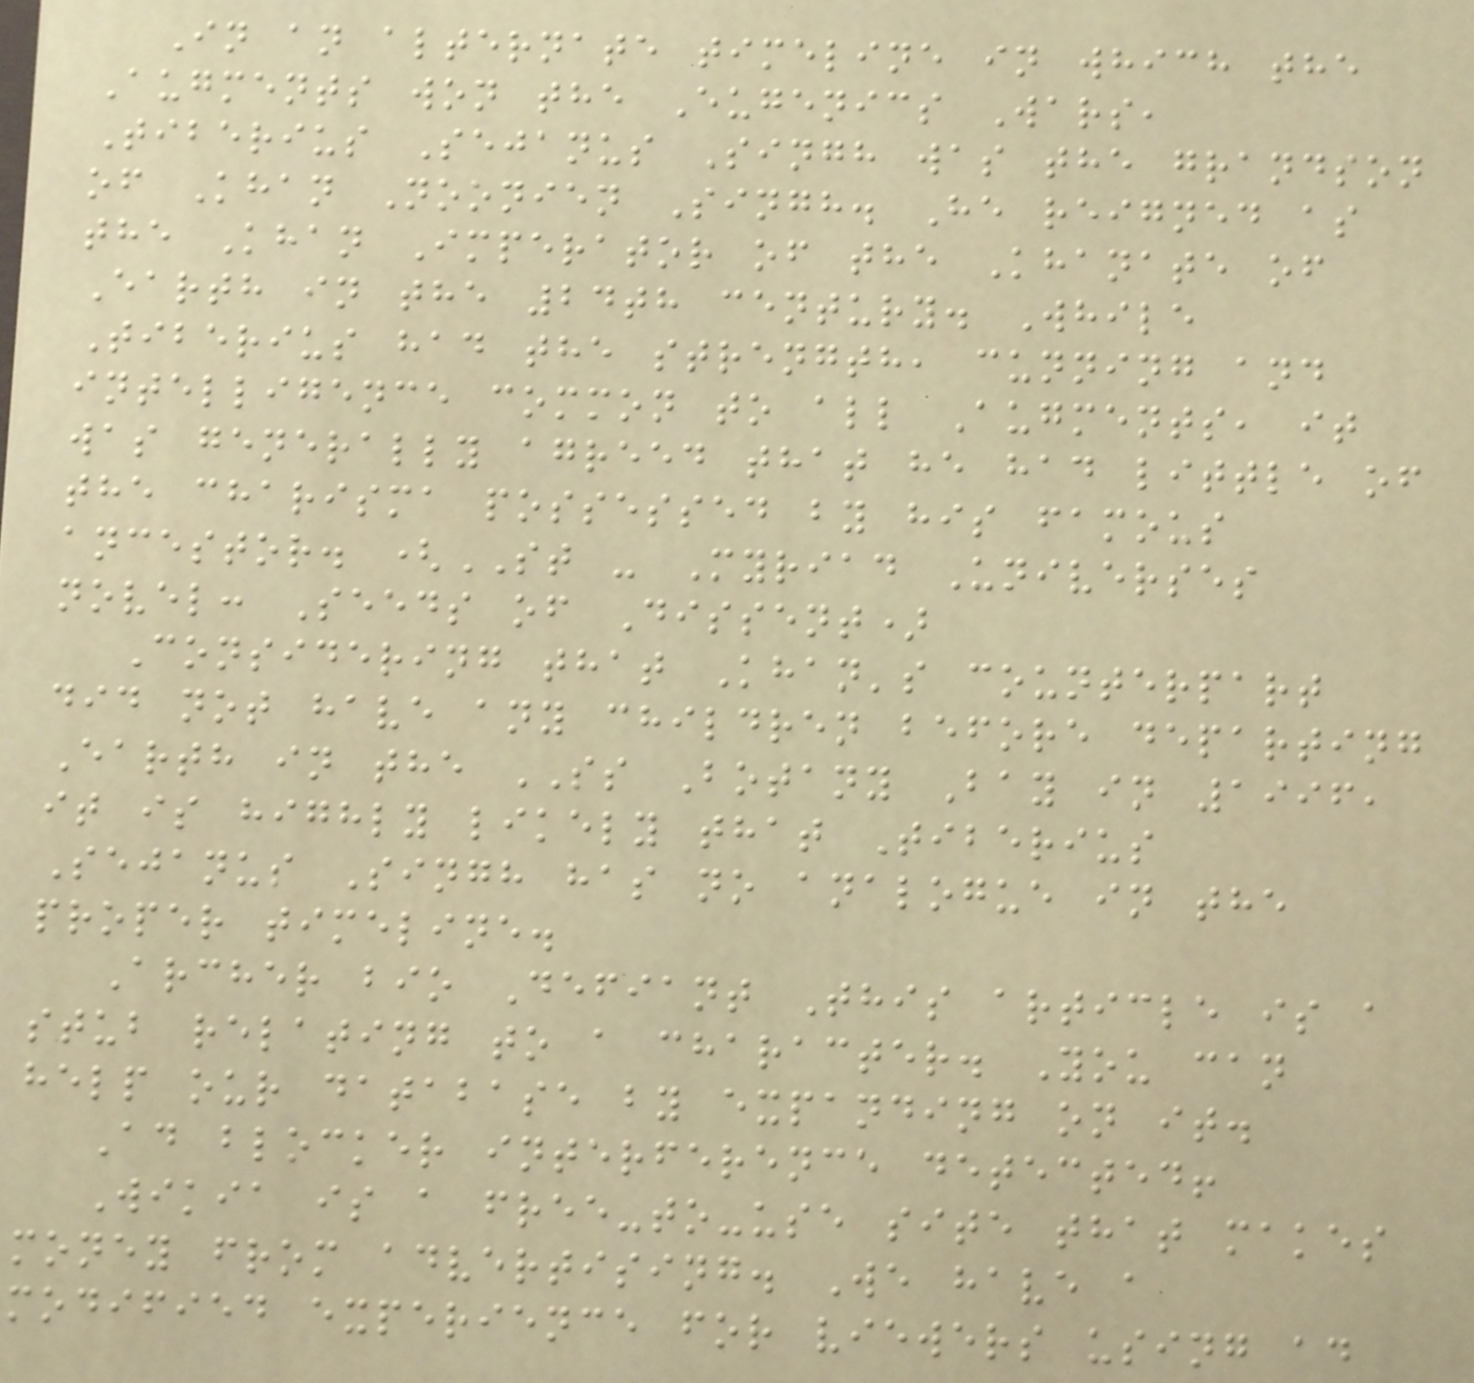In an alternate timeline in which the
Augments won the Eugenics Wars,
Tiberius Sejanus Singh was the grandson
of Khan Noonien Singh. He reigned as
the Khan Imperator of the Khanate of
Earth in the 24th century. While
Tiberius had the strength, cunning and
intelligence common to all Augments, it
was generally agreed that he had little of
the charisma possessed by his famous
ancestor. (ST - Myriad Universes
novel: Seeds of Dissent)
Considering that Khan's counterpart
did not have any children before departing
Earth in the SS Botany Bay in 1996,
it is highly likely that Tiberius
Sejanus Singh has no analogue in the
proper timeline.
Archer bio Defiant This article is a
stub relating to a character. You can
help our database by expanding on it.
Ad blocker interference detected!
Wikia is a free-to-use site that makes
money from advertising. We have a
modified experience for viewers using ad
